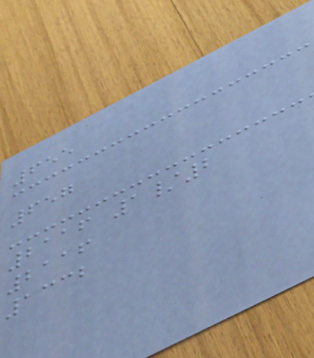655
657
2116 1/2
2116
1332
